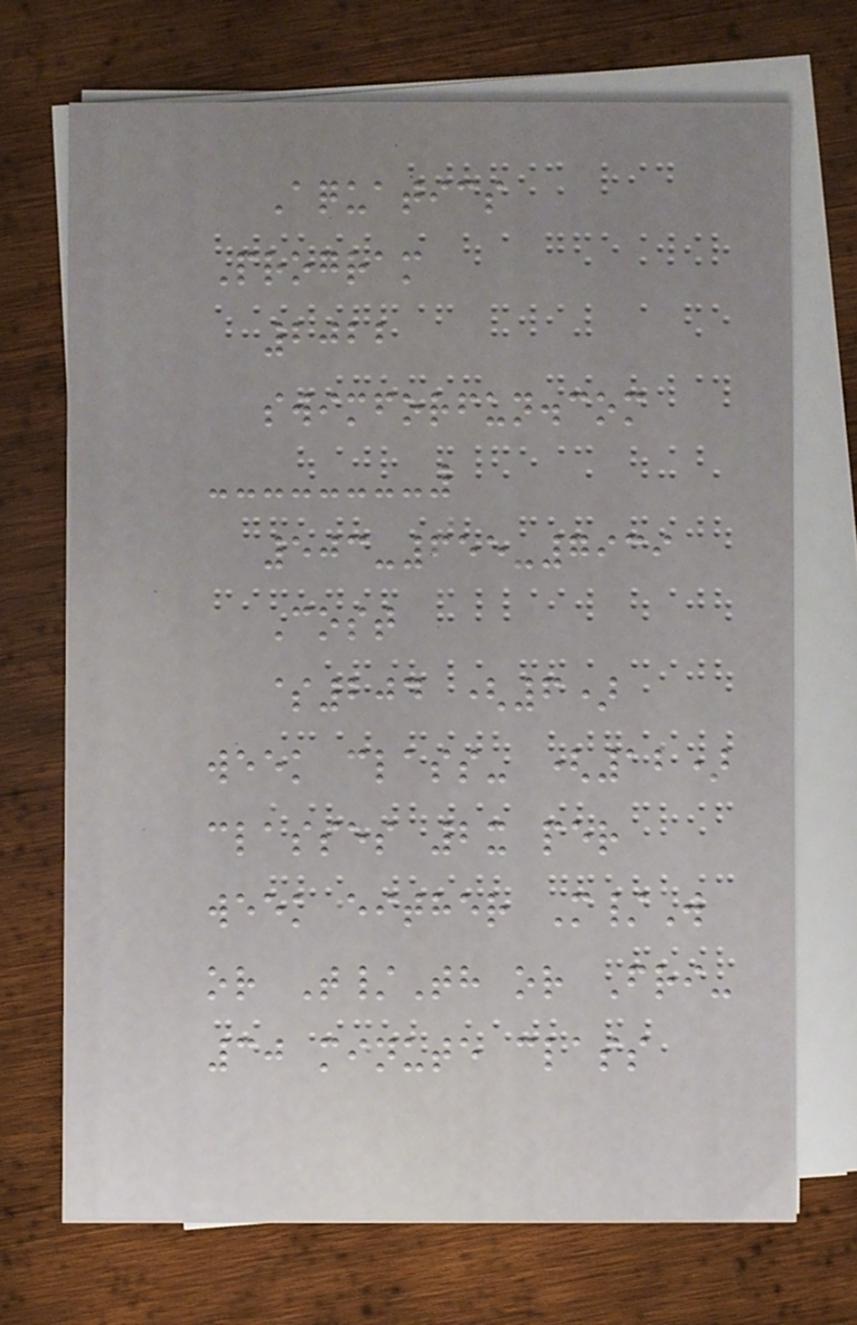Aquatics
Program
2022
swimforfun.com
503-655-7939
Cost
$204 (6)
week class- (12)
classes 2x per
week either M/W
or T/Th or Fri-
30 minute class
